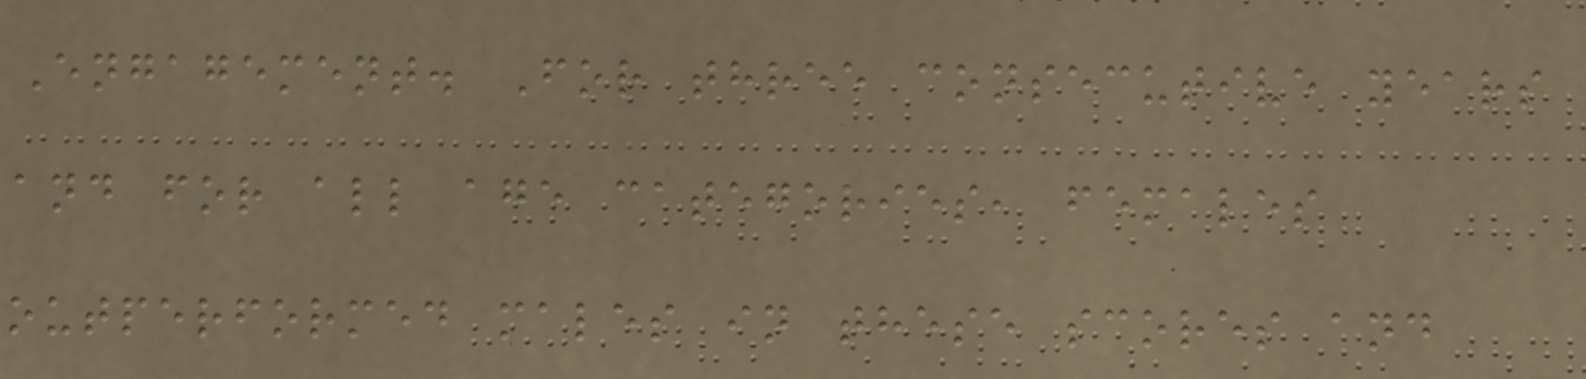Engagement. For three consecutive years
and for all age categories, females
outperformed males in these scores and
